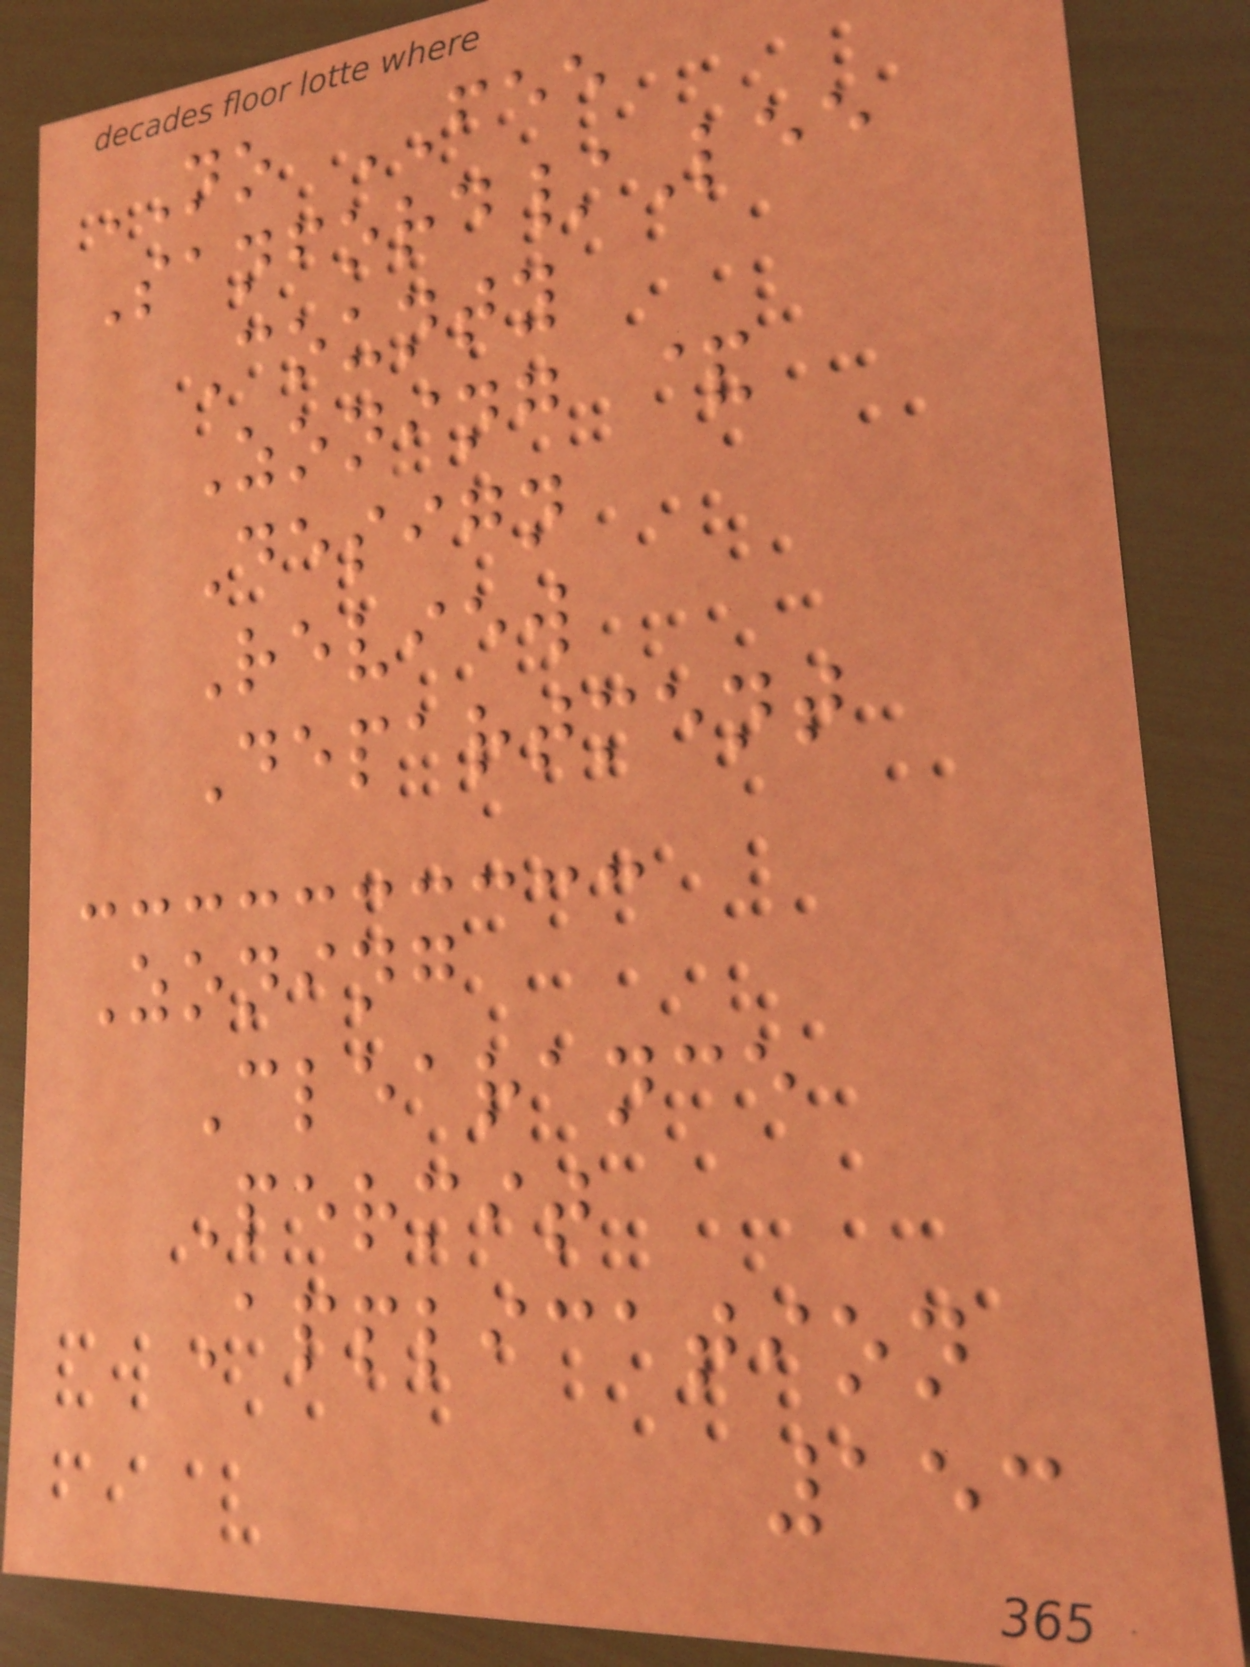NO FEE
Sanford/Lee
County
Zoning &
Design
Review
Department
Zoning
Clearance
Permit
Application
153
